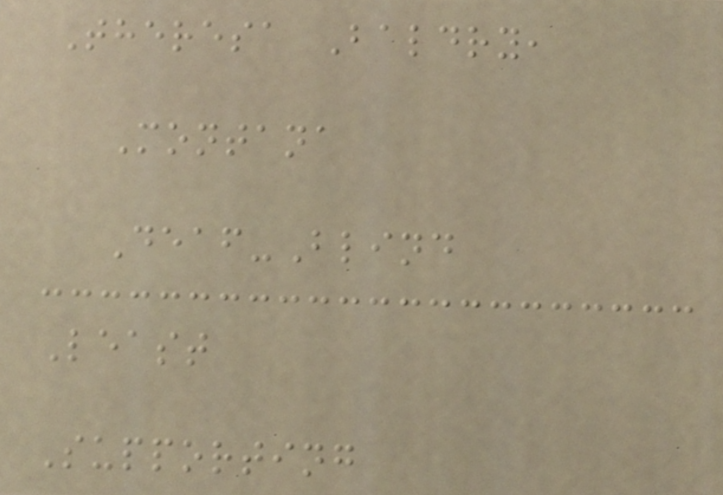Theresa Baldry,
Montana
Deaf-Blind
Least
Supporting
